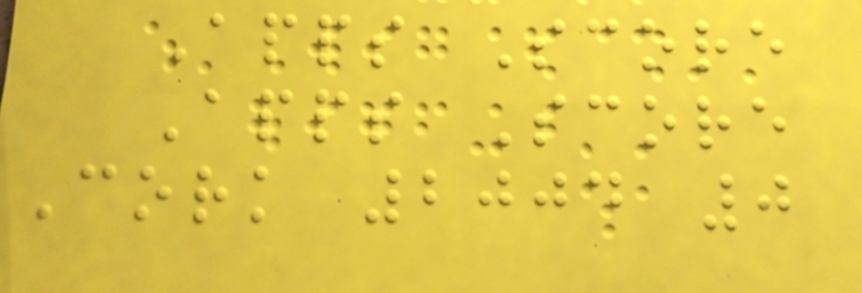Apps Score
Apps Score
Cork 2004 0
